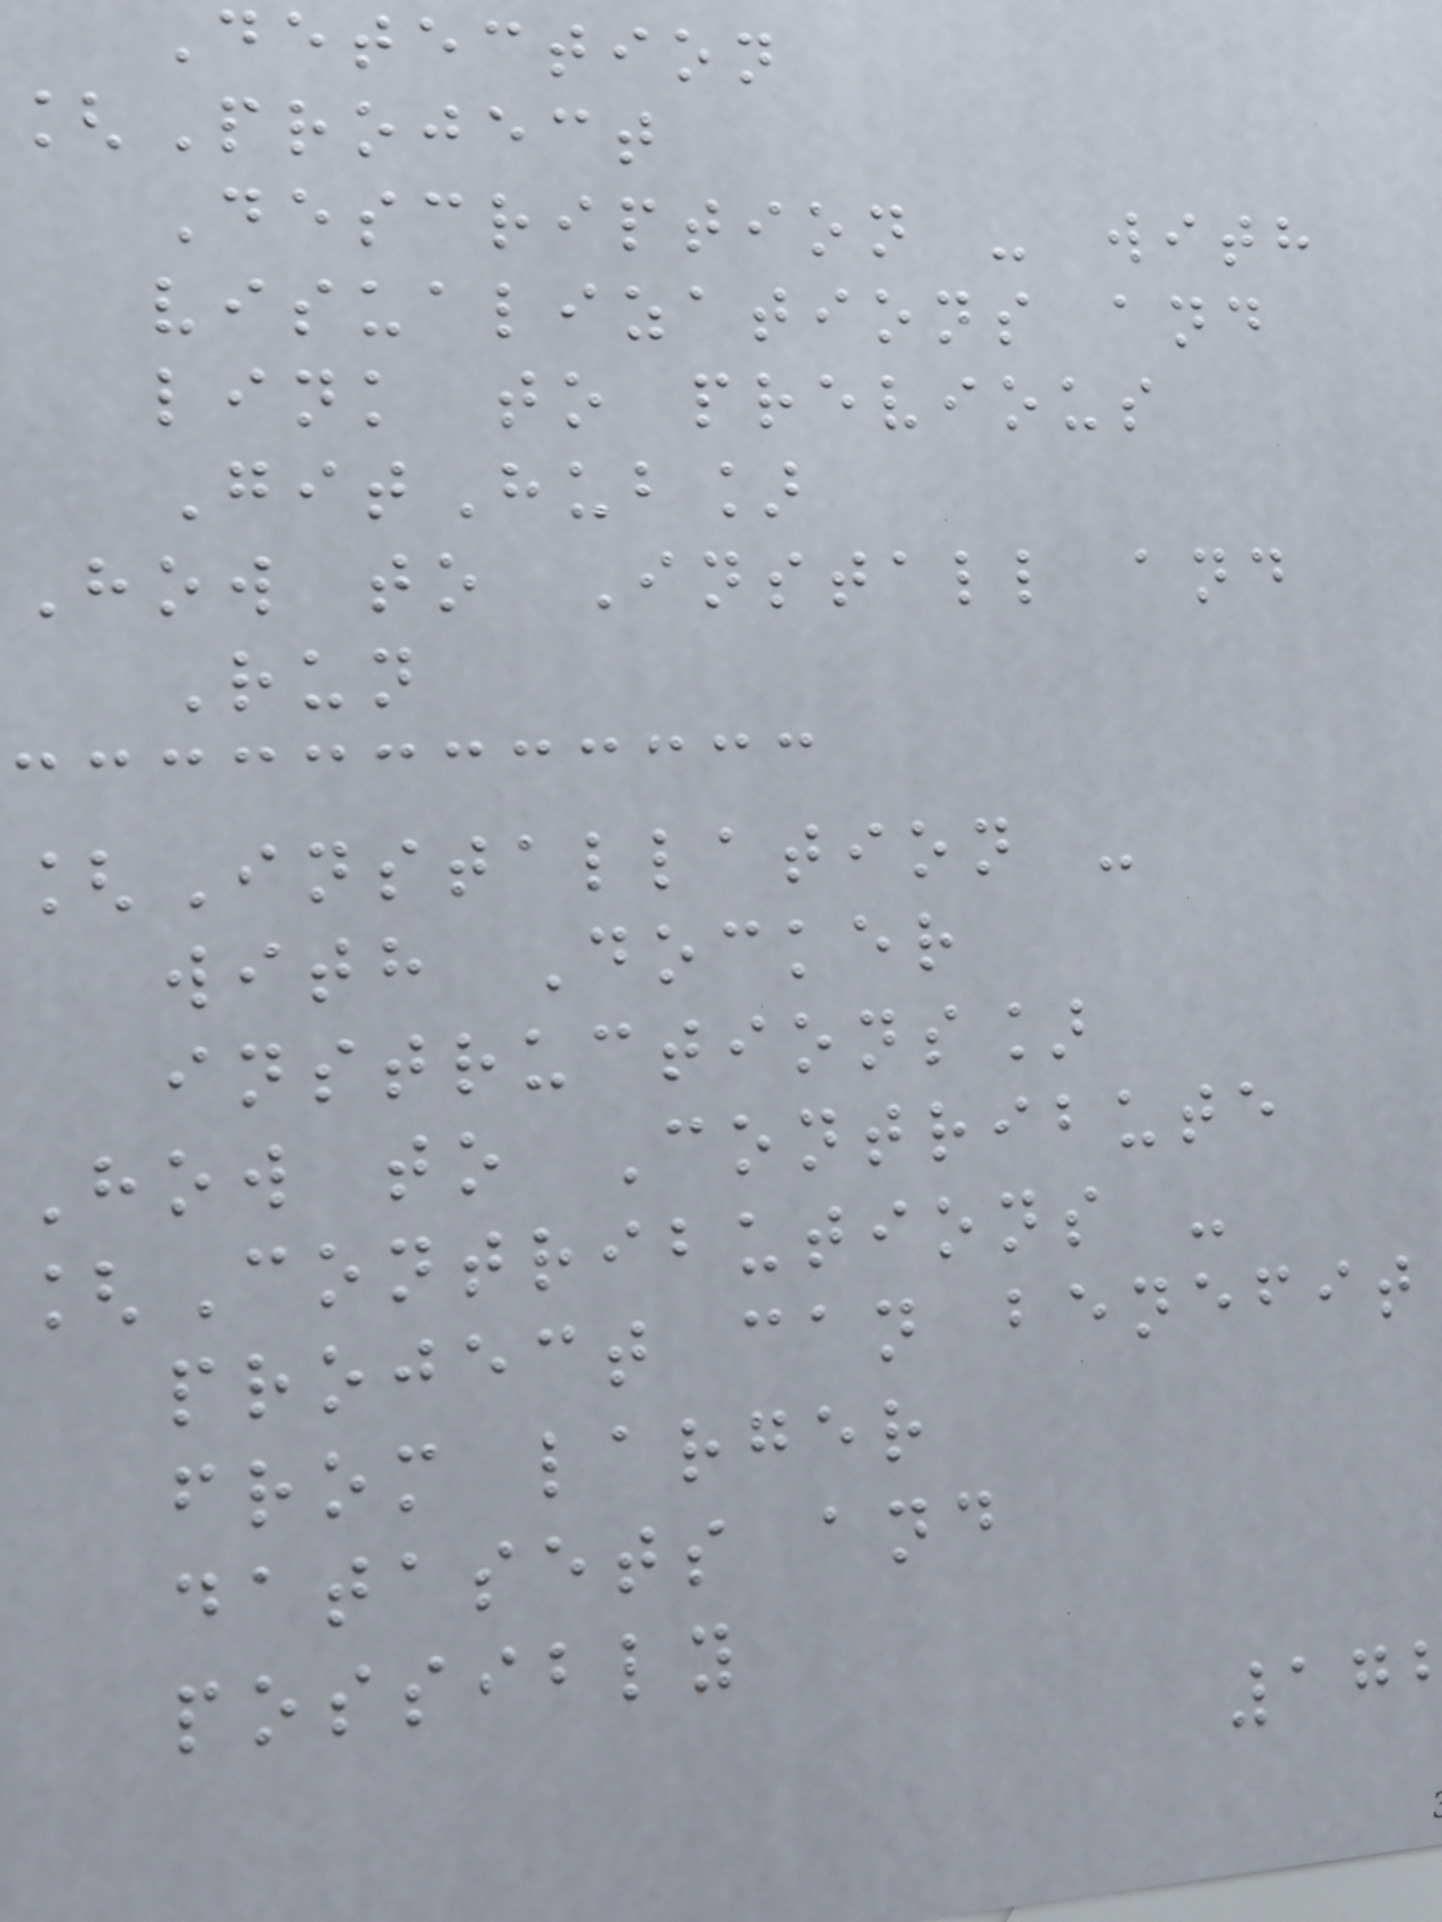Detection
[Project
Description - with
visualizations and
link to previous
GitHub]
How to Install and
Run
[Installation -
with Docker
instructions]
How to Contribute
[Contributions -
project can benefit
from larger
datasets and
possibly
